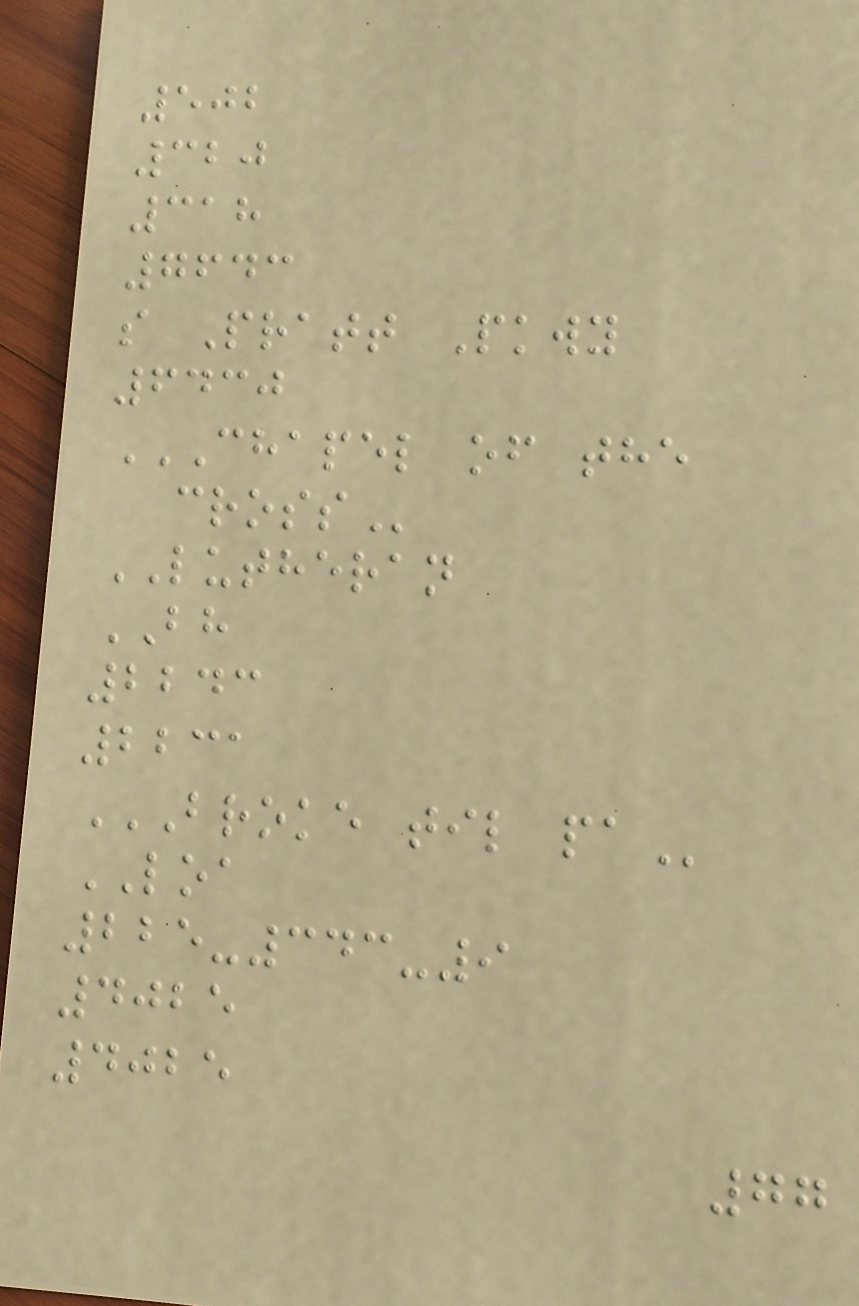502
320
318
7643
s Pratt Pkwy
6430
CHAPEL OF THE
CROSS
LUTHERAN
BH
2243
2231
BROKE TIL PA
LOA
225-343-9
4025
4025
77
